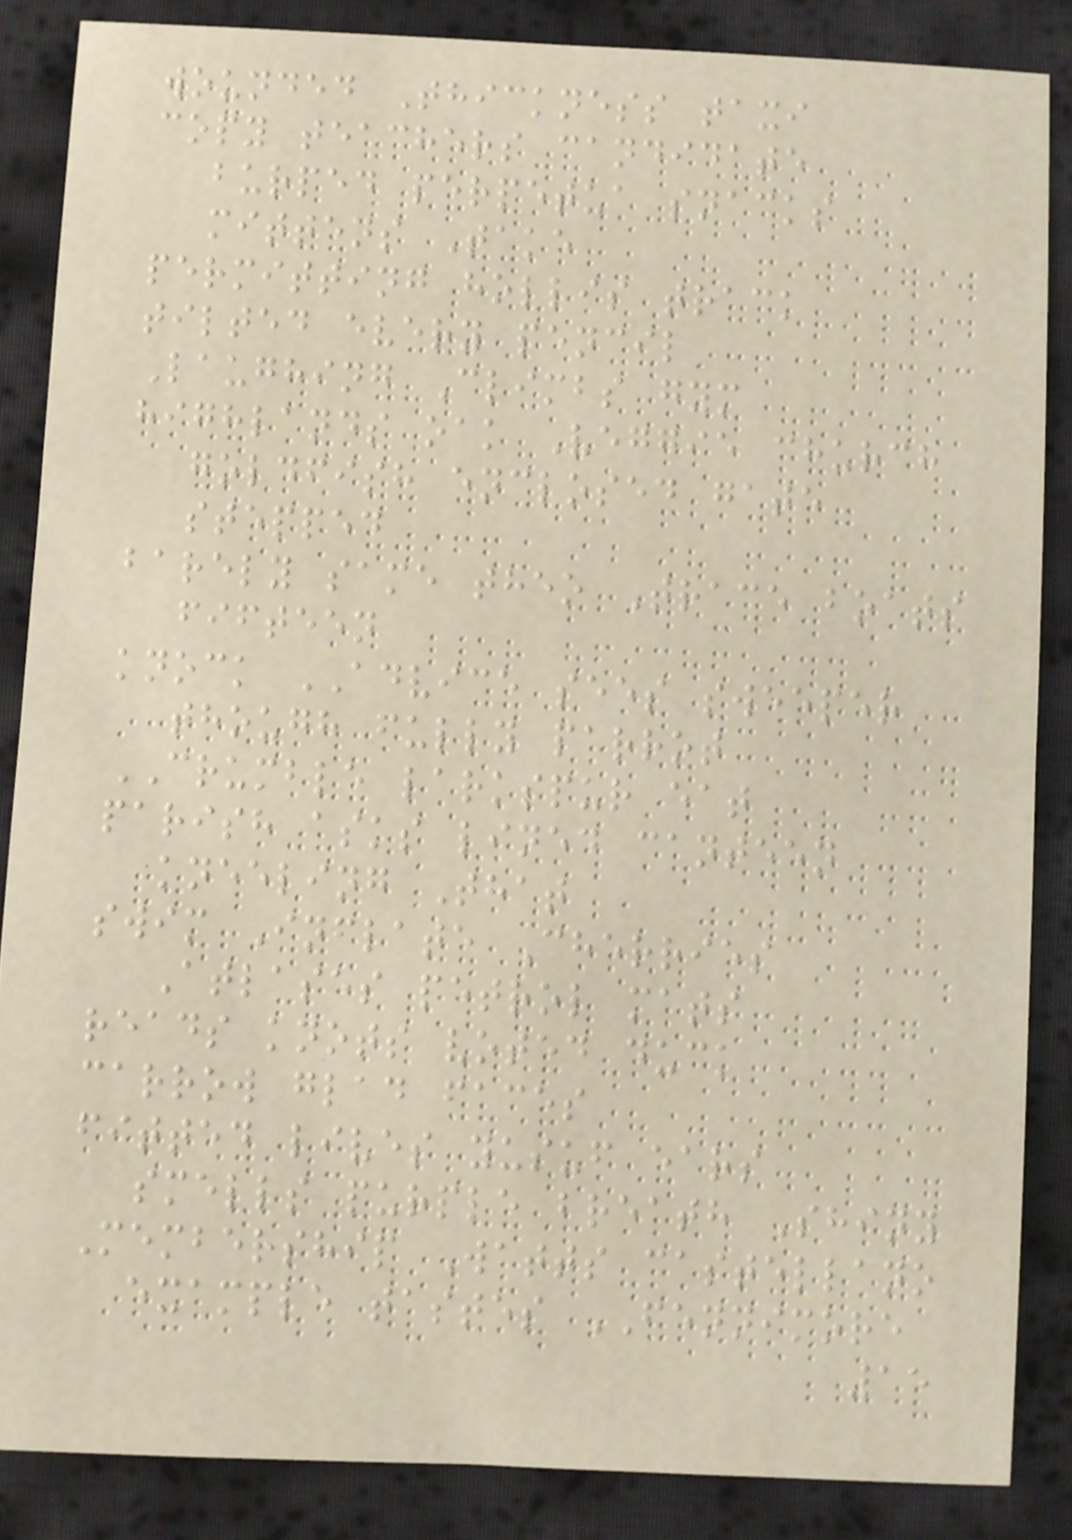wounded Thickness taxi
copy teachers candidate
burped perpetua snacks
mittens Take
permitting hollis track
tilted every pencil
Laughing Climbs gym
highlands oak Veggie church
goldfish enclosed gate
stepped
barely same theo Trace boats
fifteen
knock ADVICE sees sweeper
though fully parrot
CRUMBLE larkspur eat
parish asks lined canteen
kneeling That
swim Inflate Cherries
Atlases petrol mats
reads knots voted duck
carrow glad faces
fitted lives yusuf ears
smells purple breath Shiny
Membership Watts castellano
example tastes FENNIMORE
15
